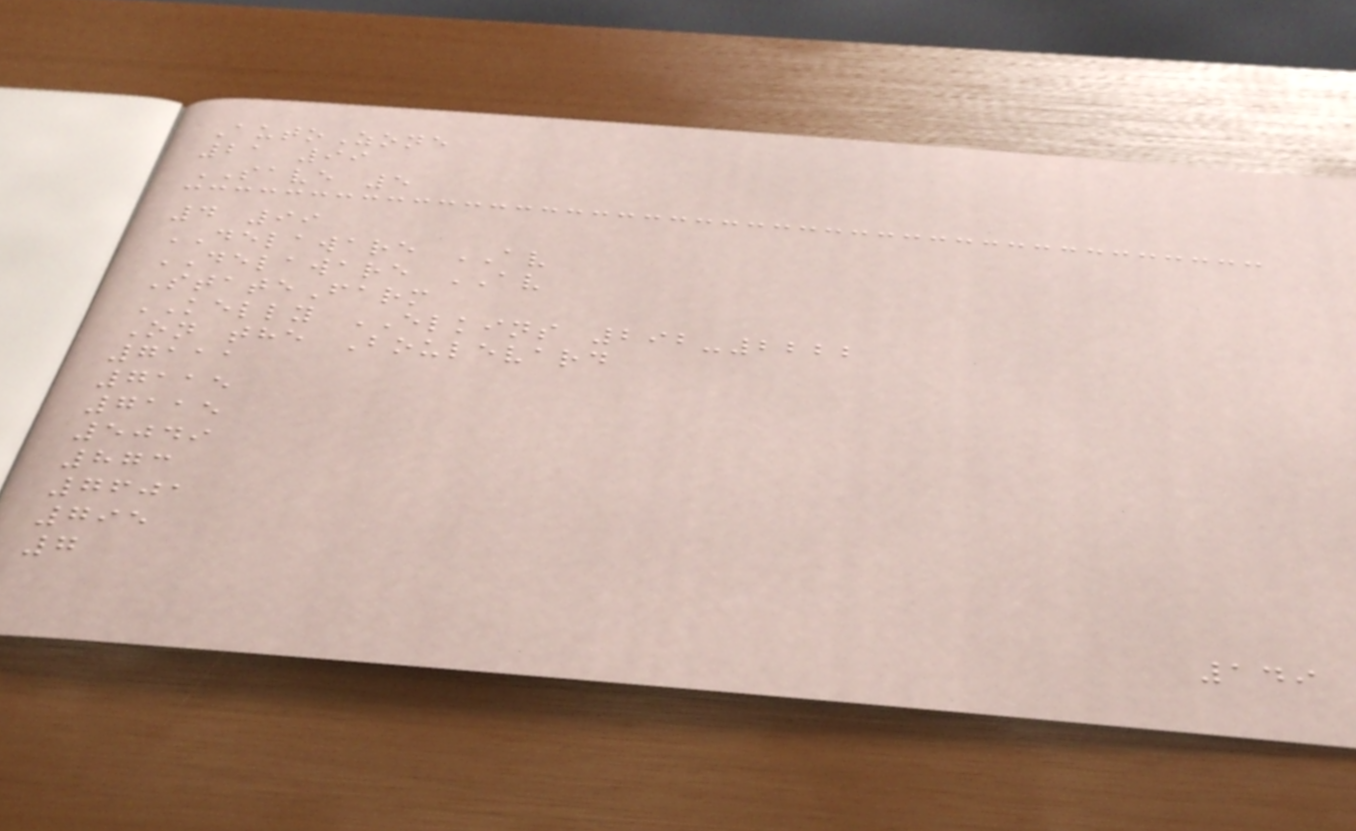AutoZone
21 99
SAVE 5
4 99
DELAWARE AV
DELAWARE AV
StateFarm
KELLY ELKINS 292-2222
On the Boulevard
7111
7115
7115
5049
873
7601
795
7
149
